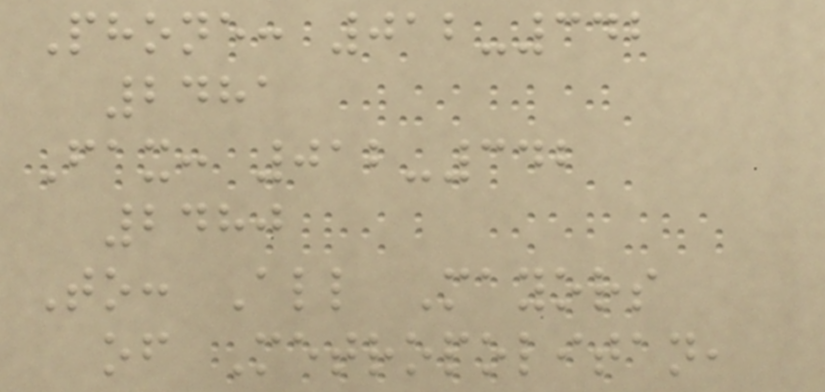Phone: 012-342
2481
Fax: 012-342
2480
To: All Mayors
of Metropolitan,
